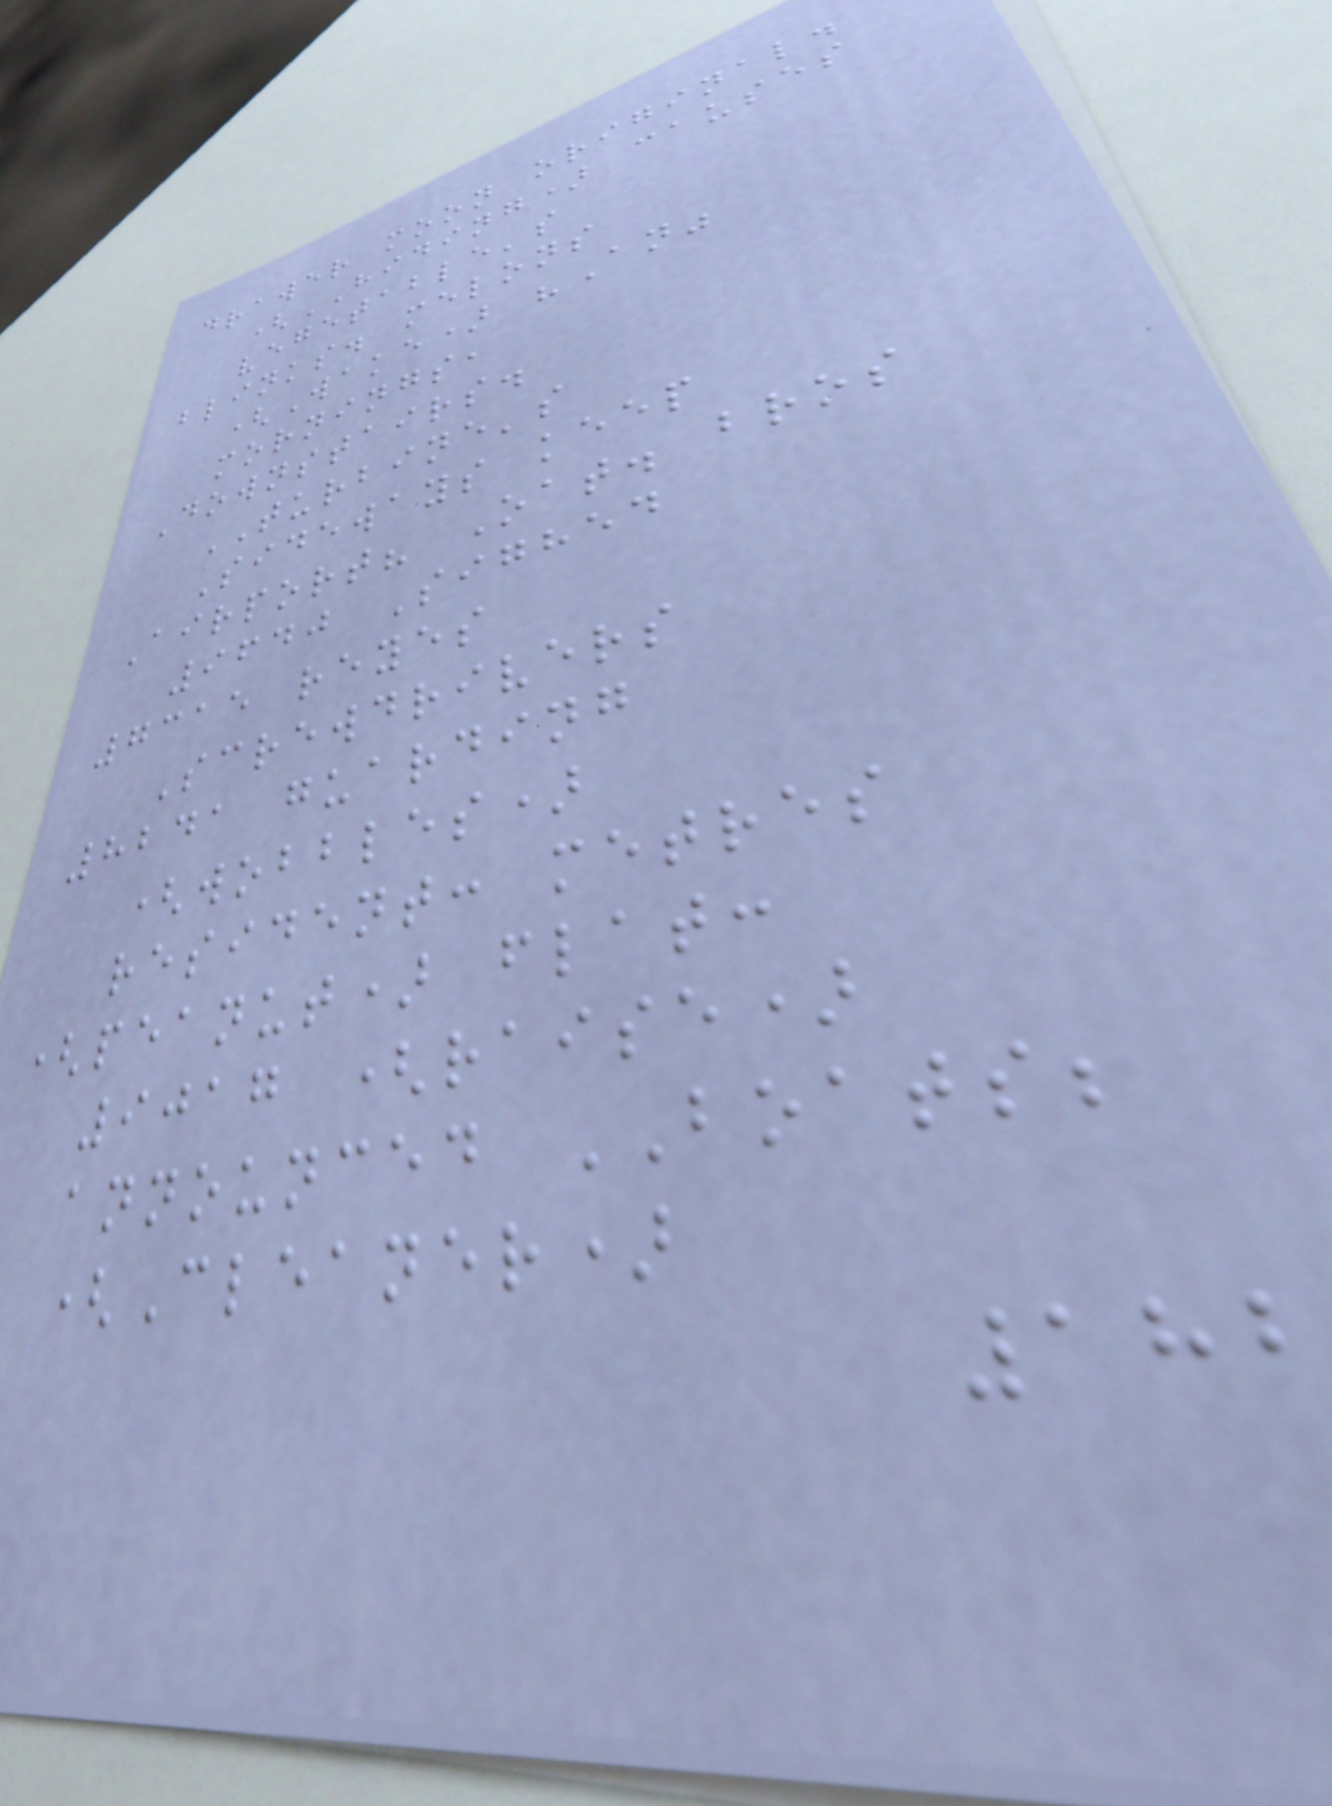drawer moon original.
(HIDING) causes
vegetable's
blinks. melons
(Wake) "An"
mornings,
Downstairs.
TURBINE's
Sideways keep
Airport? Oat. bros
9640 Sighed
7315 reyes
Screwdrivers
8241 guarding
(wobbles)
resident: metres
(peanut) flat:
9017 (raise)
announced BOATS;
(Cleaner)
182
